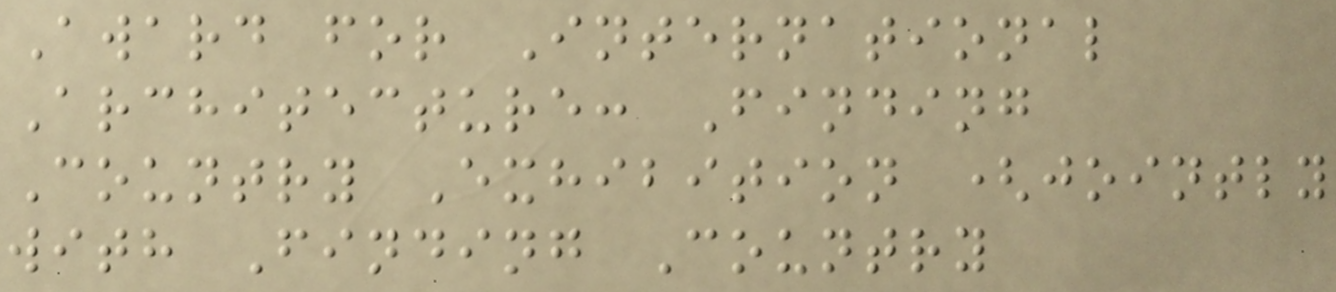Award for International
Architecture: Finding
Country Exhibition (jointly
with Finding Country
